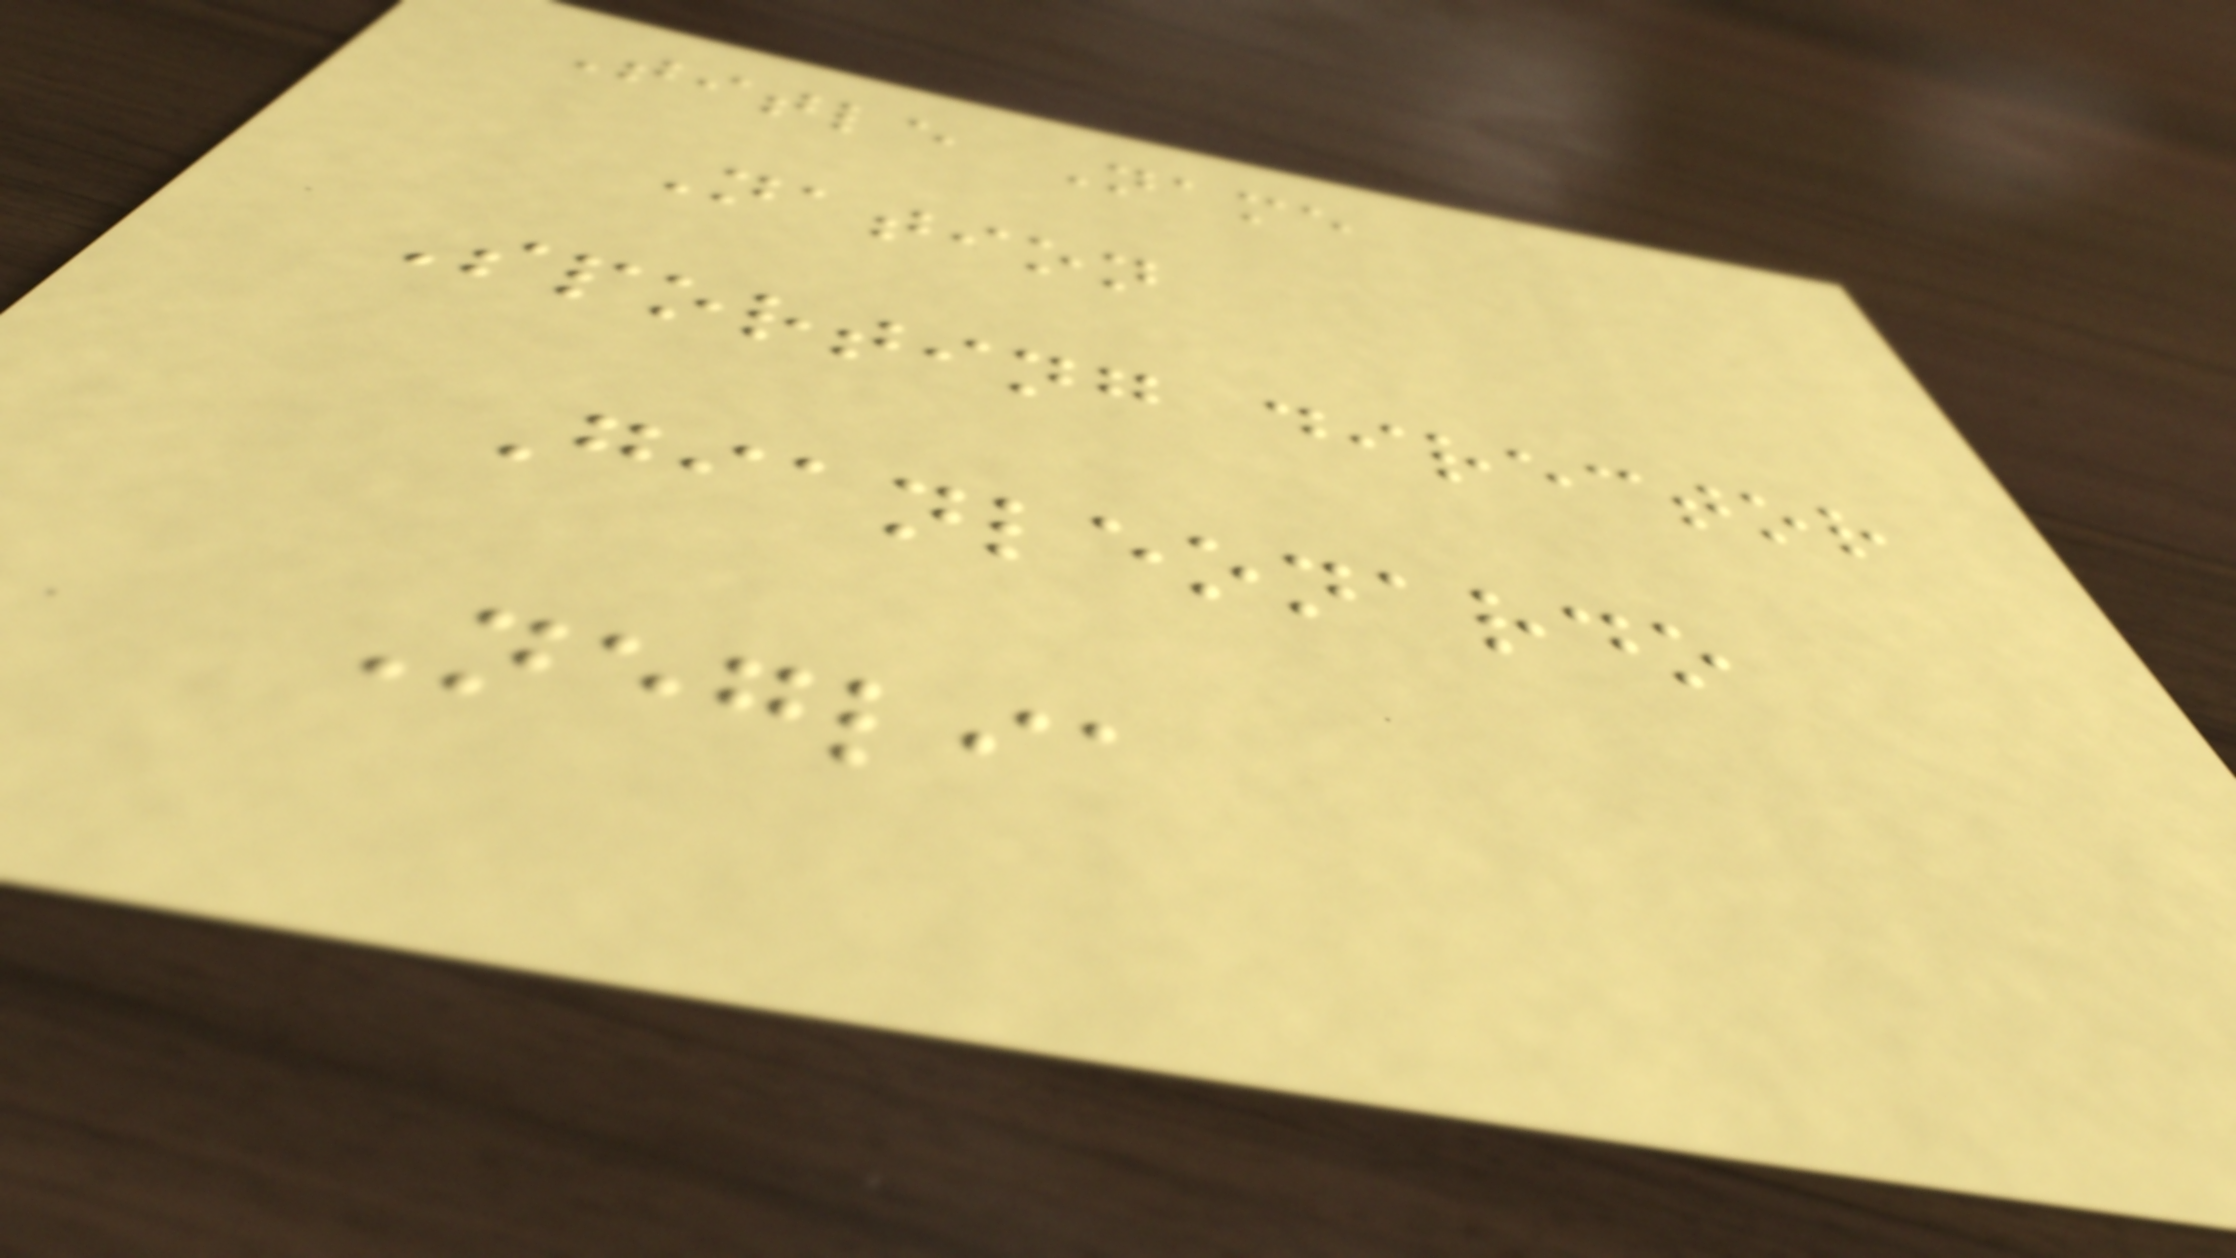Title Name
Nation
Sporting director
Gianleonardo
Neglia
